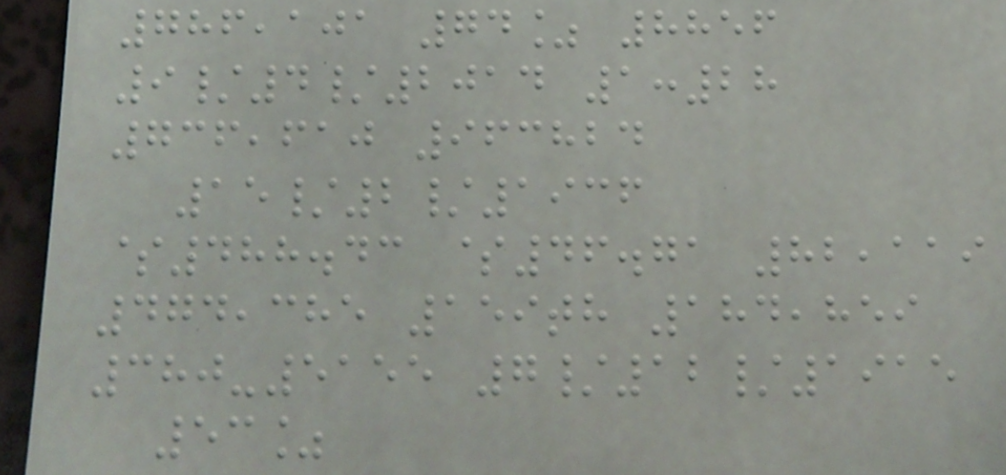786,101 74% 8856
9/4/2014 1:28
736,610 963824
15/2/1936
$488.43 $46.71 82,119
474,385 159th 184,859
380-5155 7/12/1915
53%
